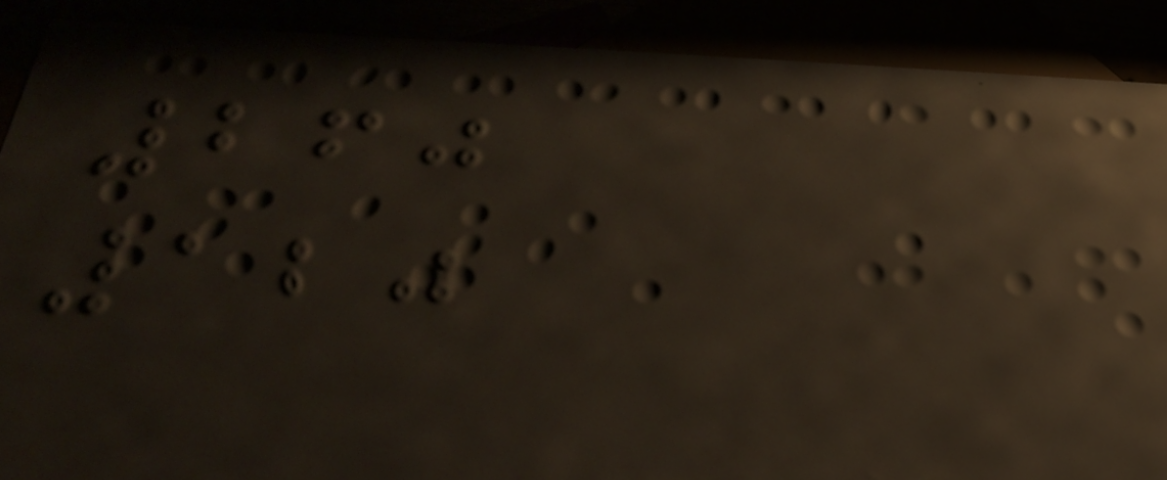260
120
